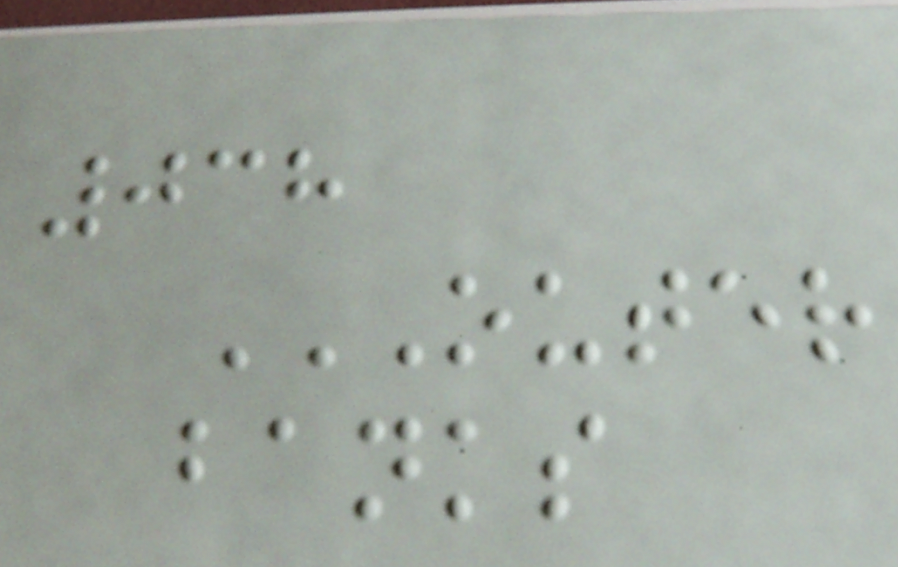038
OUTER
BANKS
